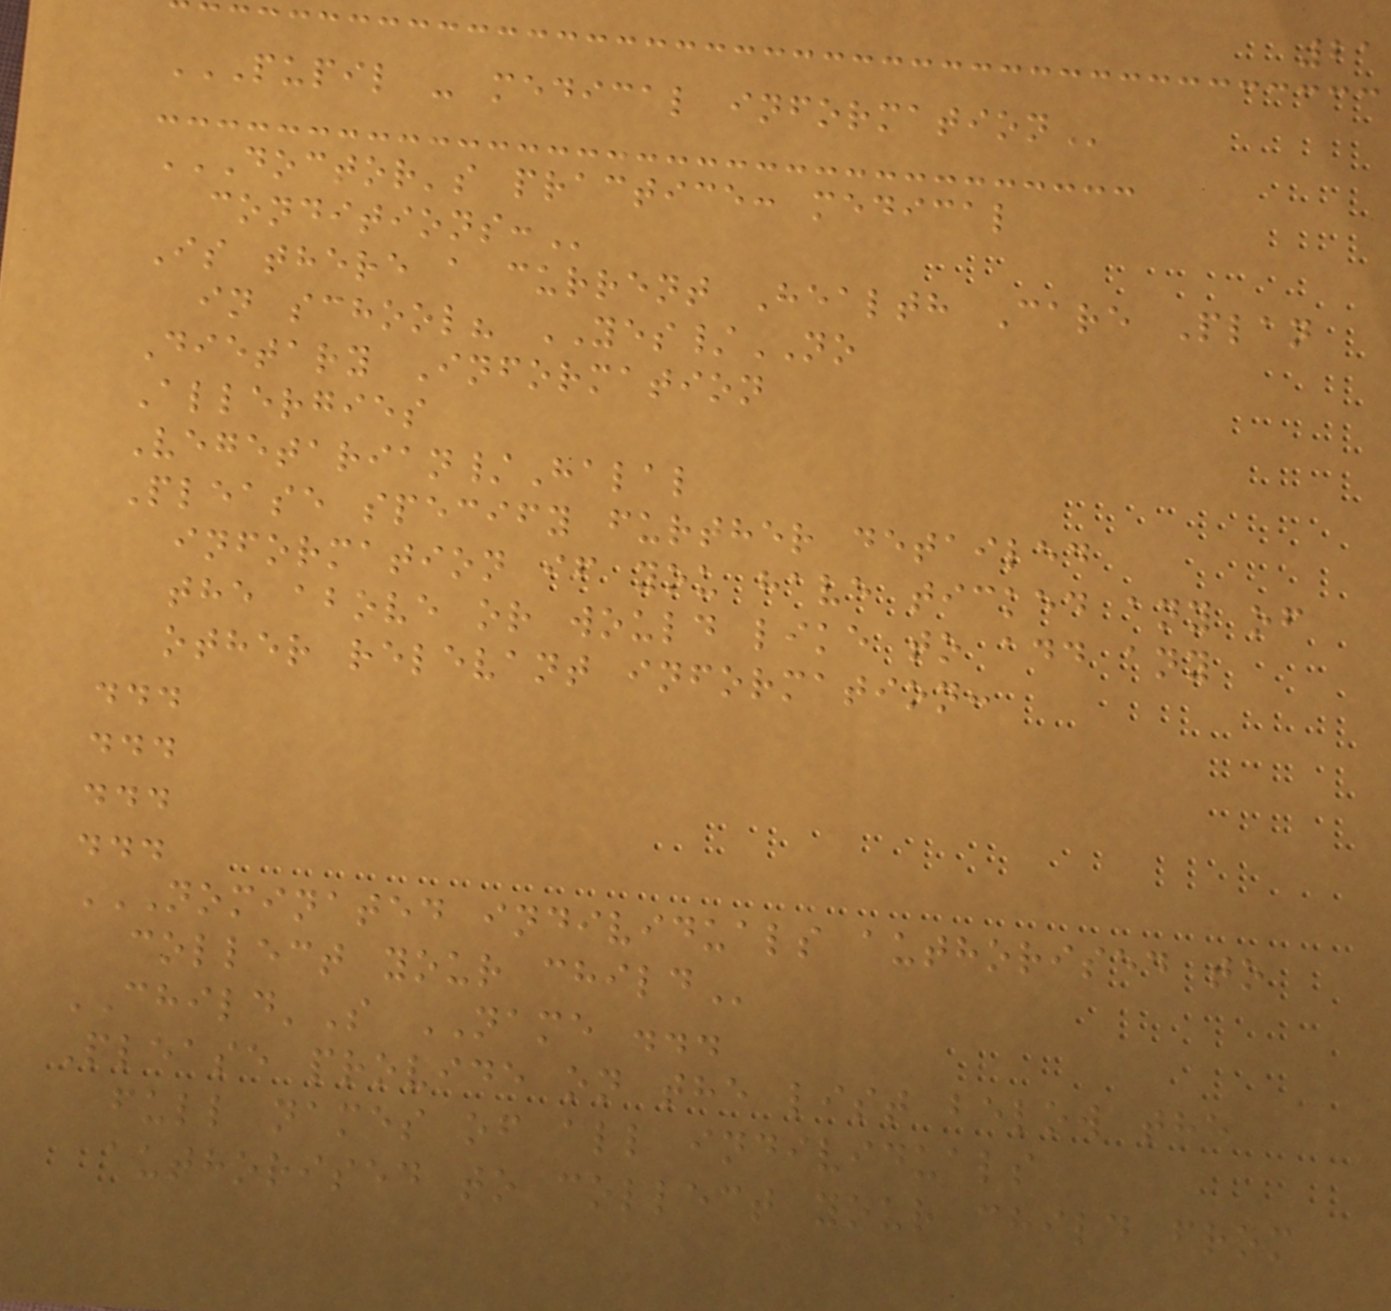21
PUPIL - MEDICAL INFORMATION
DOCTOR'S PRACTICE: MEDICAL
CONDITIONS:
Is there a current Health Care Plan
in school? YES/NO
Dietary Information
Allergies
Vegetarian/Halal
Please specify further detailed
information if you have ticked any of
the above or would like to add any
other relevant information:
...
...
...
...
NOMINATED INDIVIDUALS AUTHORISED TO
COLLECT YOUR CHILD
CHILD'S NAME ...
Please provide on the list below the
full names of all individuals
authorised to collect your child from
